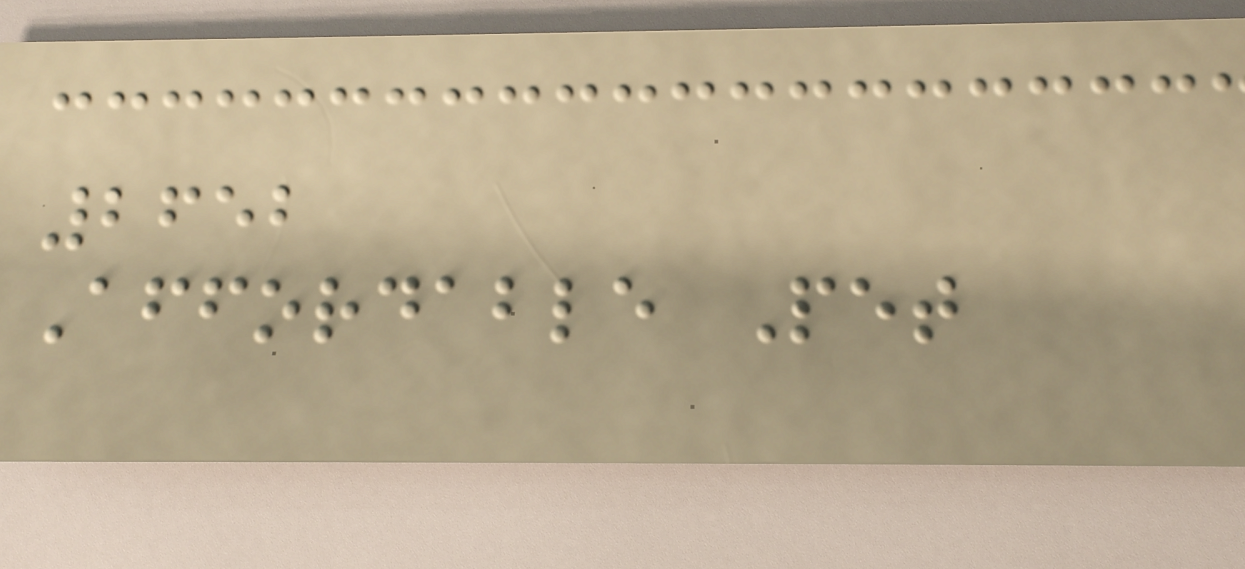2652
Affordable Pet
